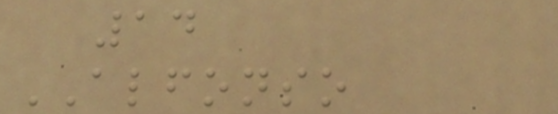14
ALFONSO
